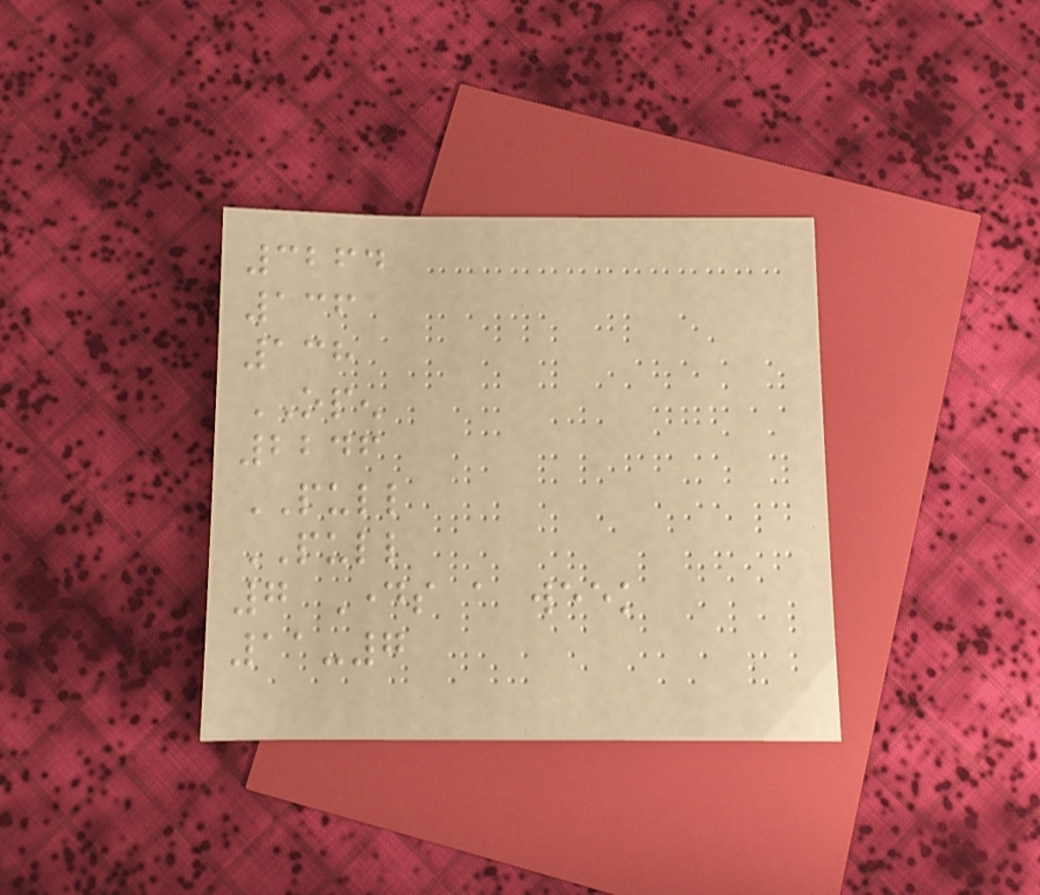3264
136
138
OPEN
2246
PULL
PULL
7 Days a week
11-7
